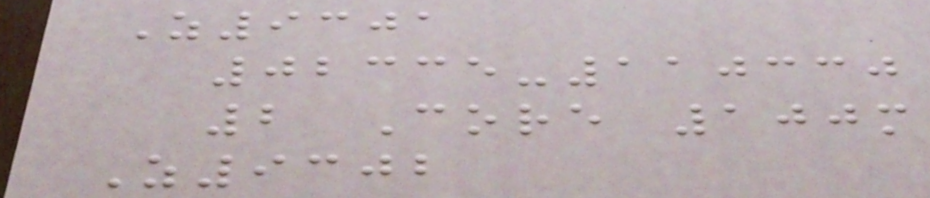Z9301
02335-110330
2 Core 100m
Z9302
